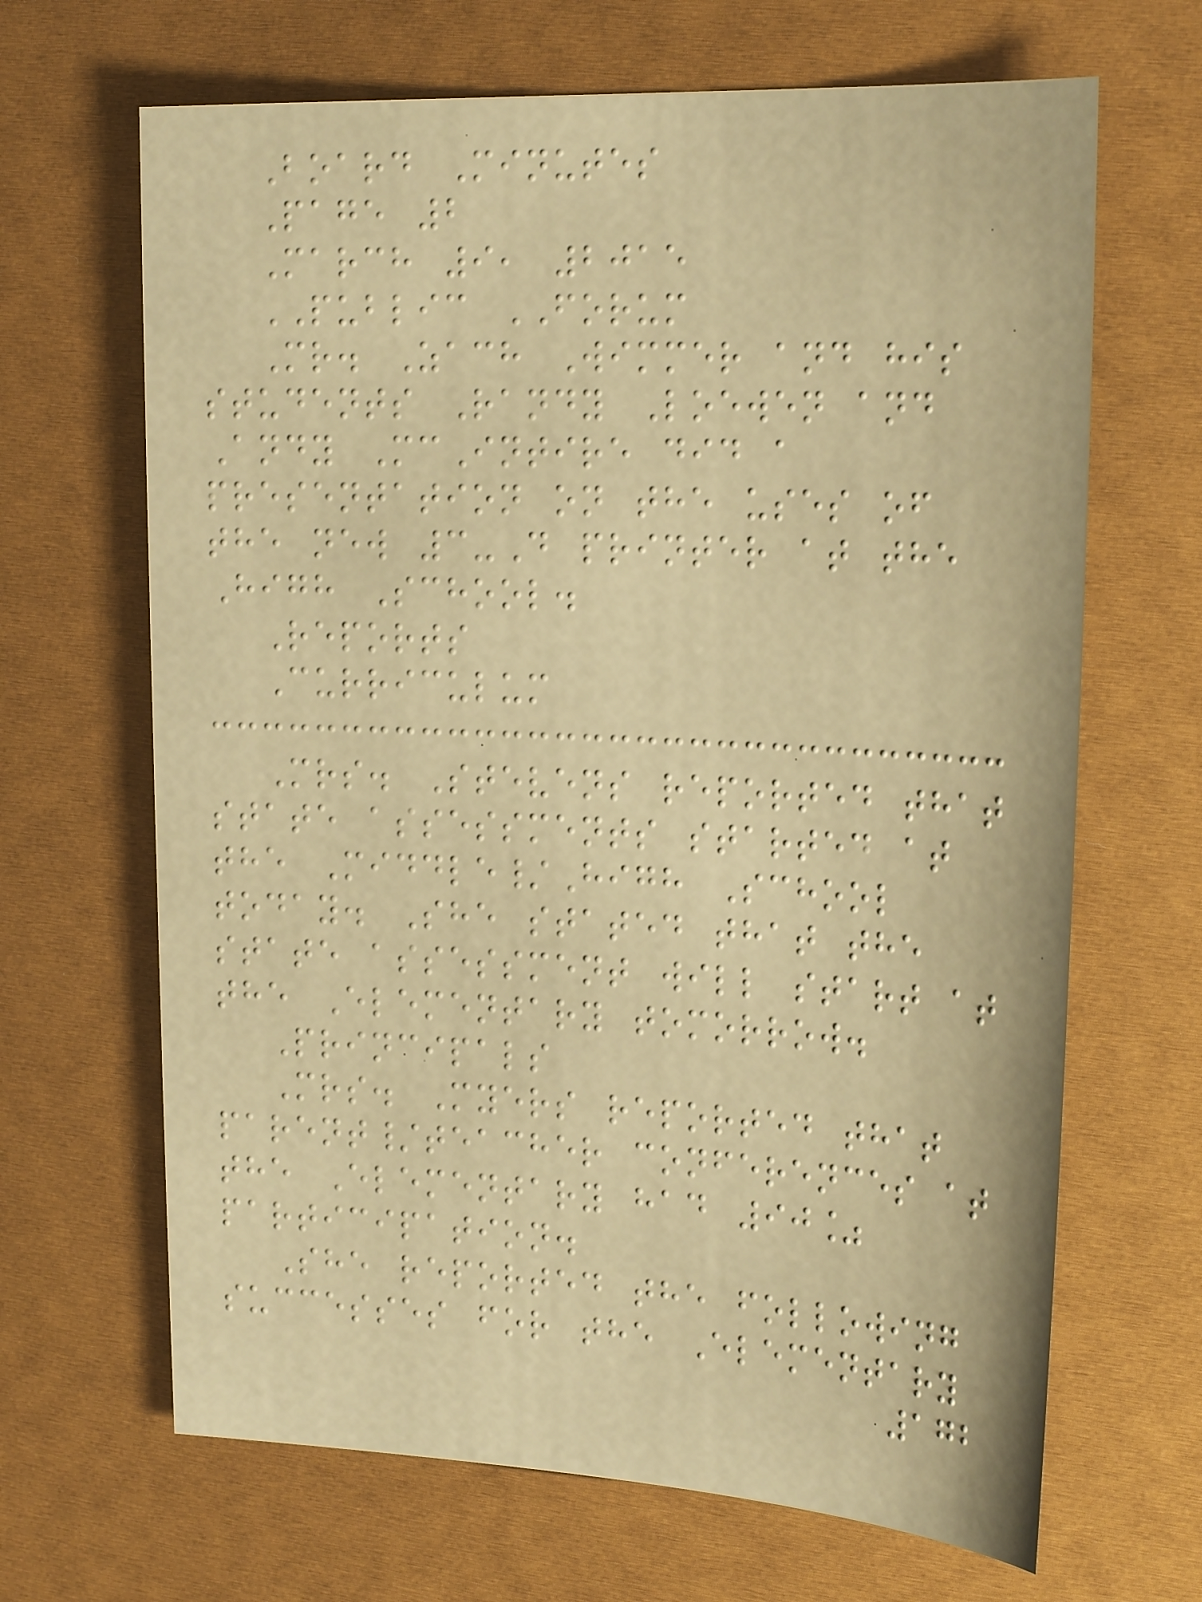Board Minutes
Page 2
March 9, 2015
PUBLIC FORUM
Mr. Zach Wimmer and his
students Randy Loewen and
Andy McIntire did a
presentation on the uses of
the new 3-D printer at the
High School.
Reports
Curriculum
Mrs. Stevens reported that
state assessments started at
the Middle/High School
today. She stated that the
state assessment will start at
the Elementary tomorrow.
Principals
Mrs. Myers reported that
parent/teacher conferences at
the Elementary had 90%
participation.
She reported the following
successes for the Elementary
172
